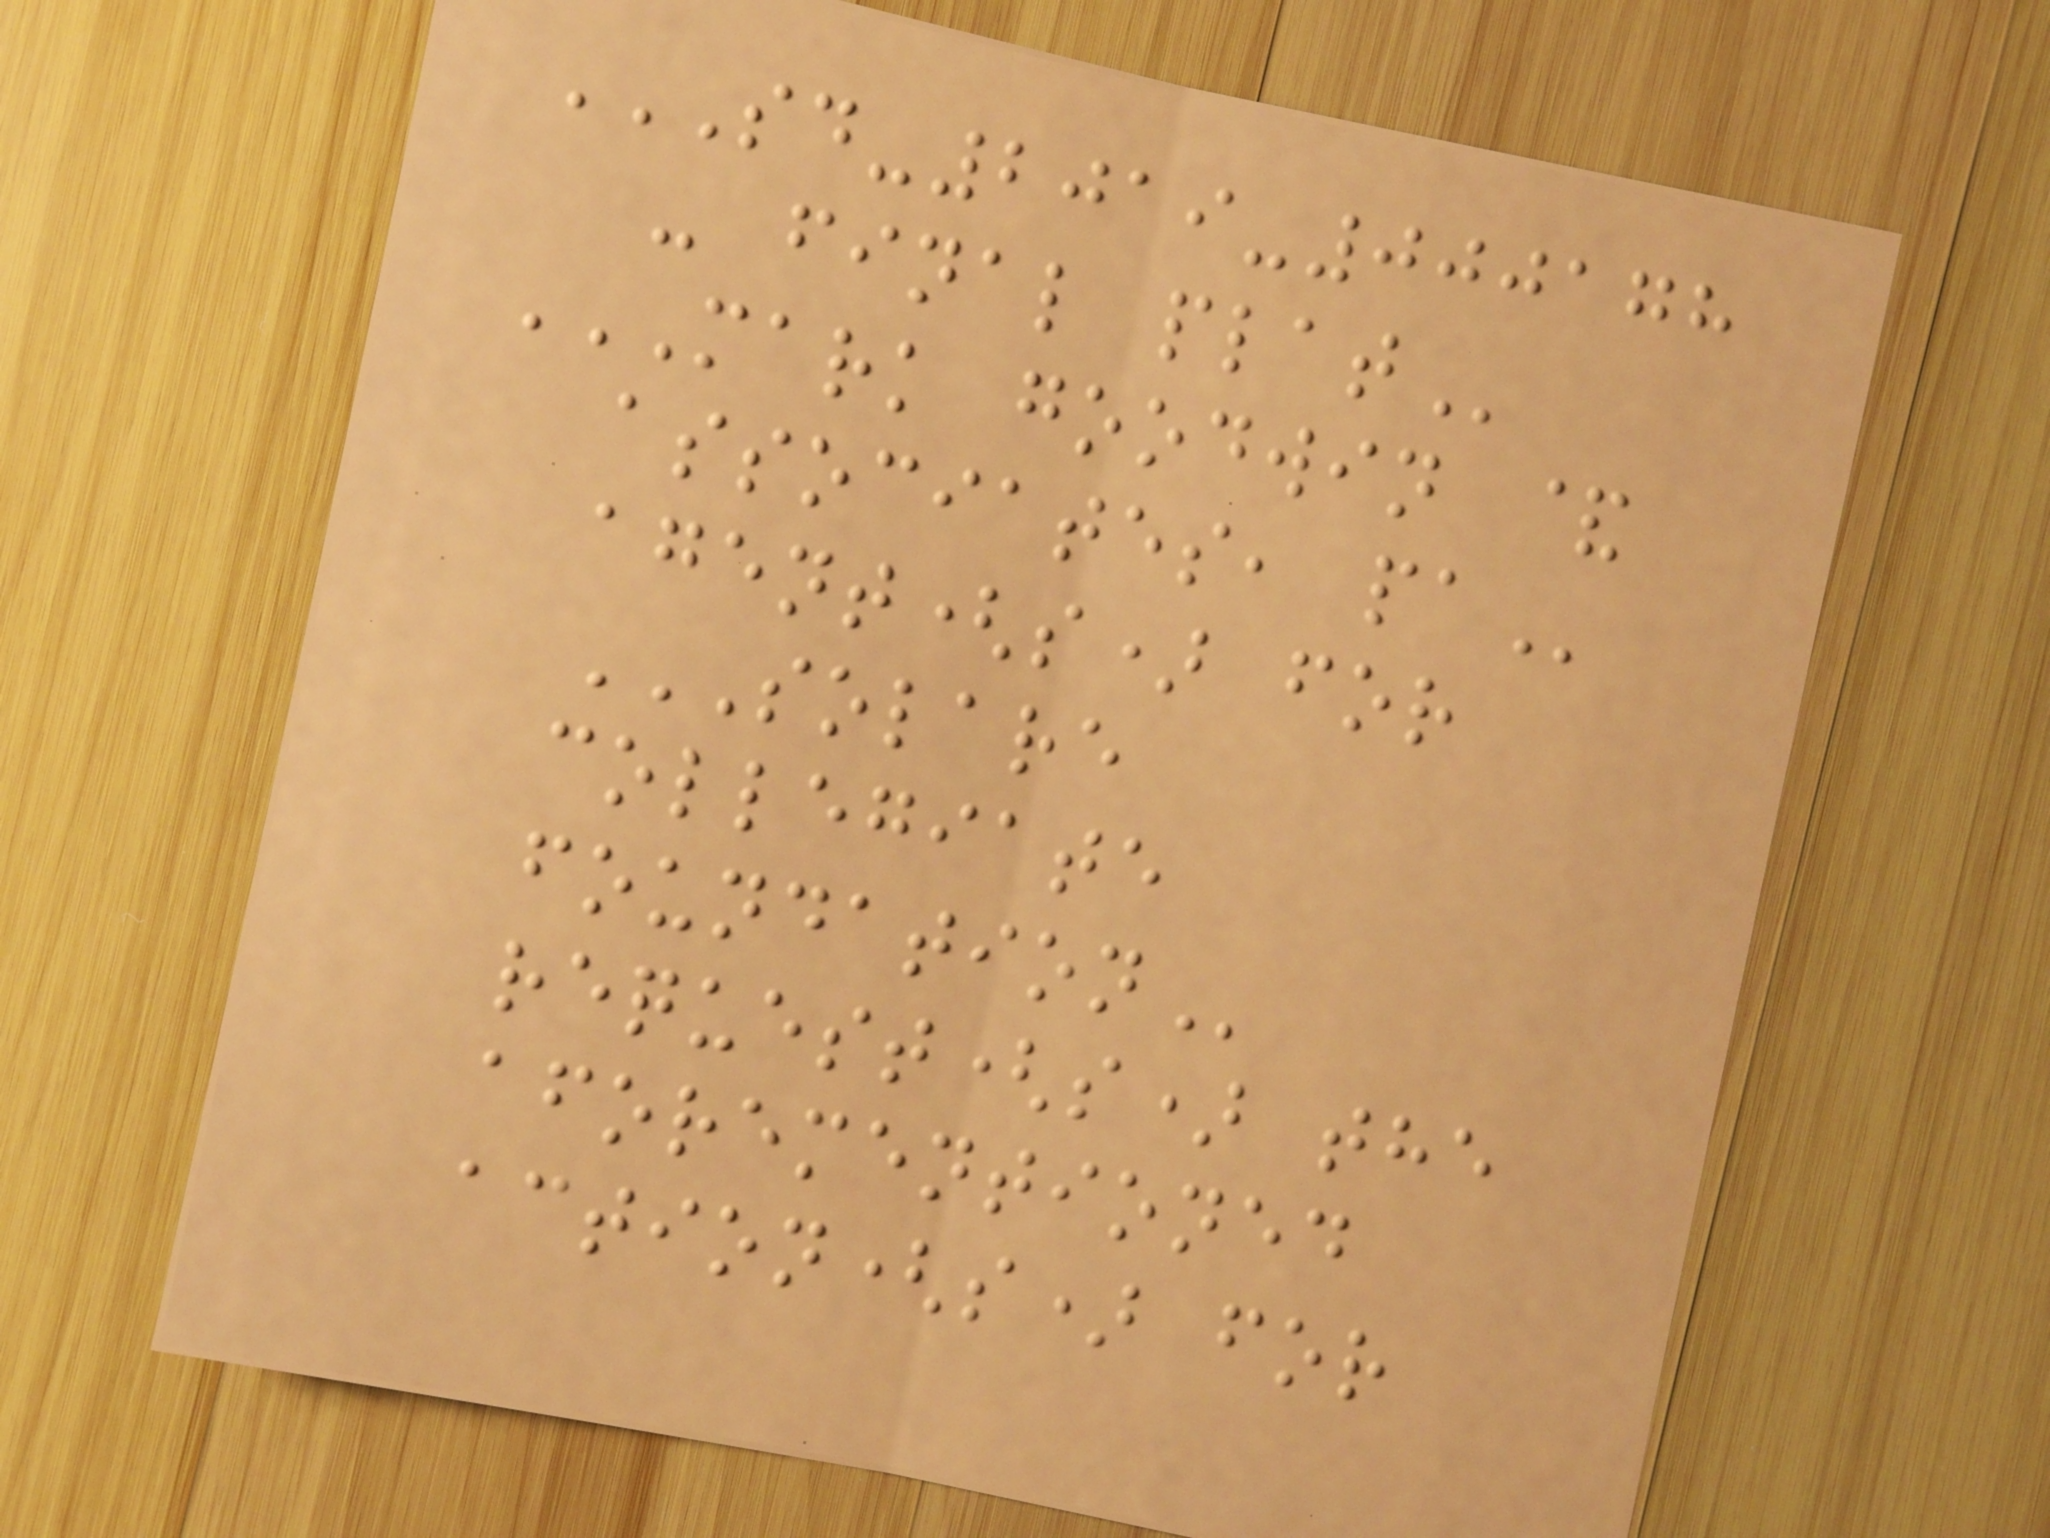SD-2019-000178
- FINAL PLAT
MARK GOODWIN &
ASSOCIATES, PA
agent(s) for
SOLARE
COLLEGIATE
FOUNDATION
request(s) the
aforementioned
action(s) for
